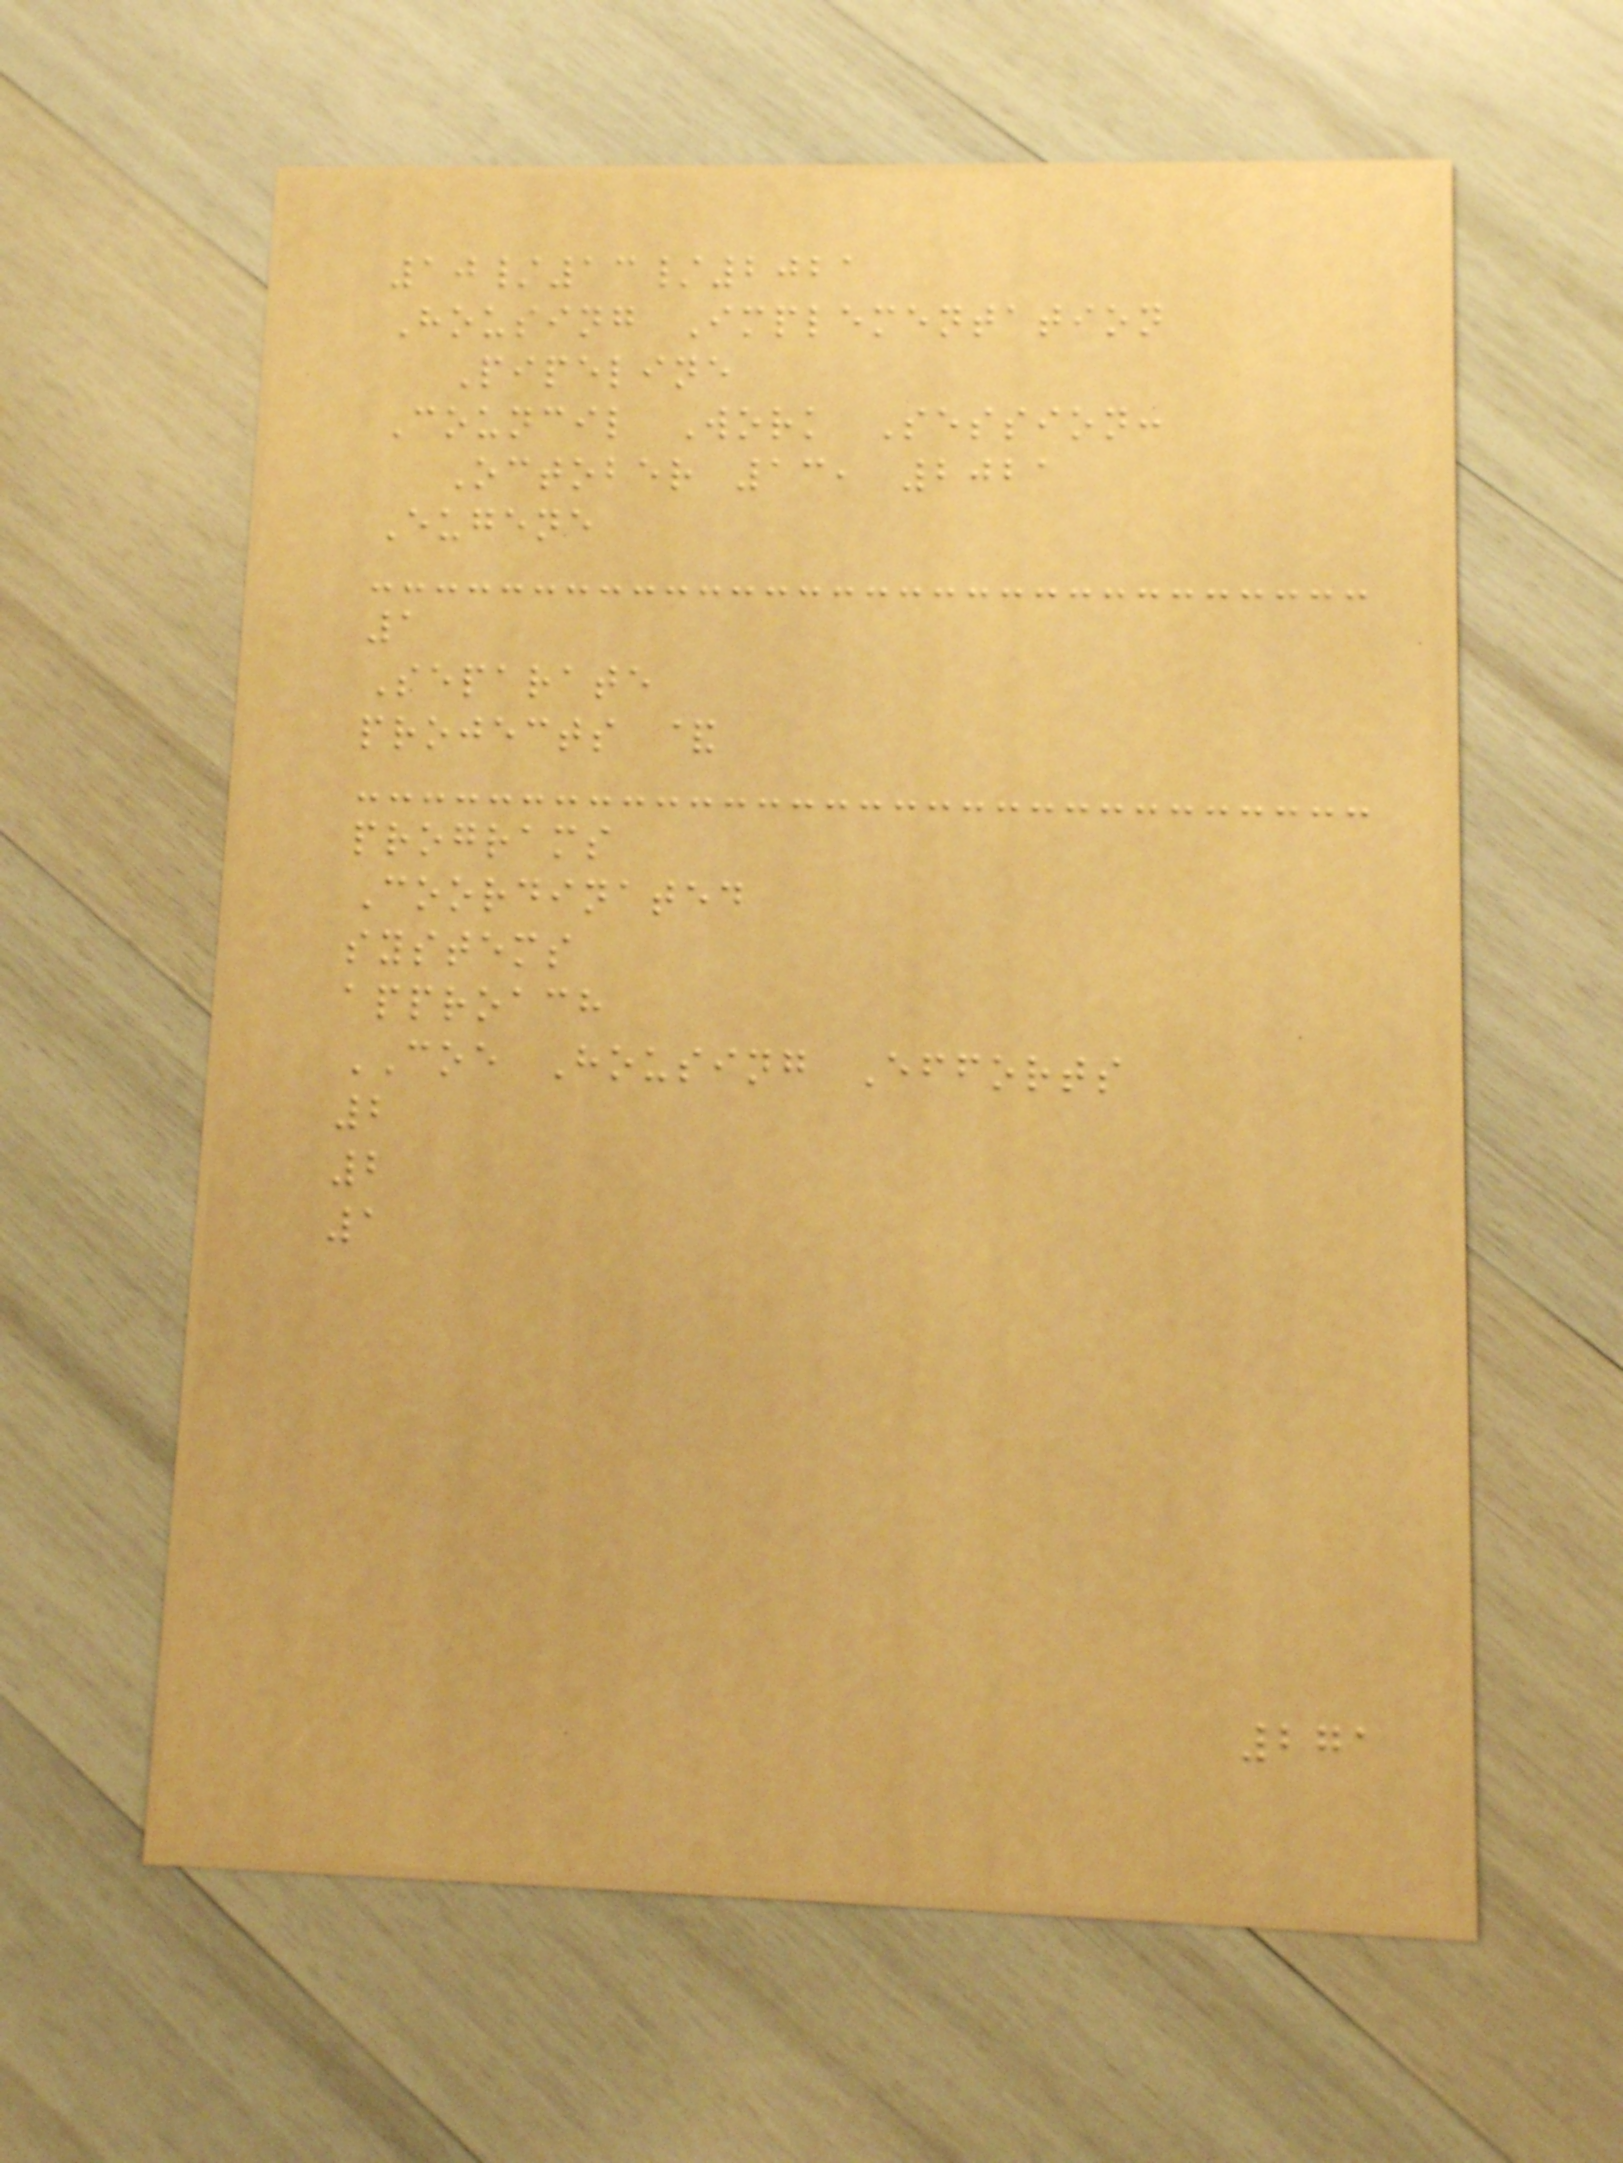10/13/2021
Housing Implementation
Pipeline
Council Work Session:
October 13, 2021
Eugene
1
Separate
projects &
programs
Coordinated
systems
approach
COE Housing Efforts
2
2
1
271
